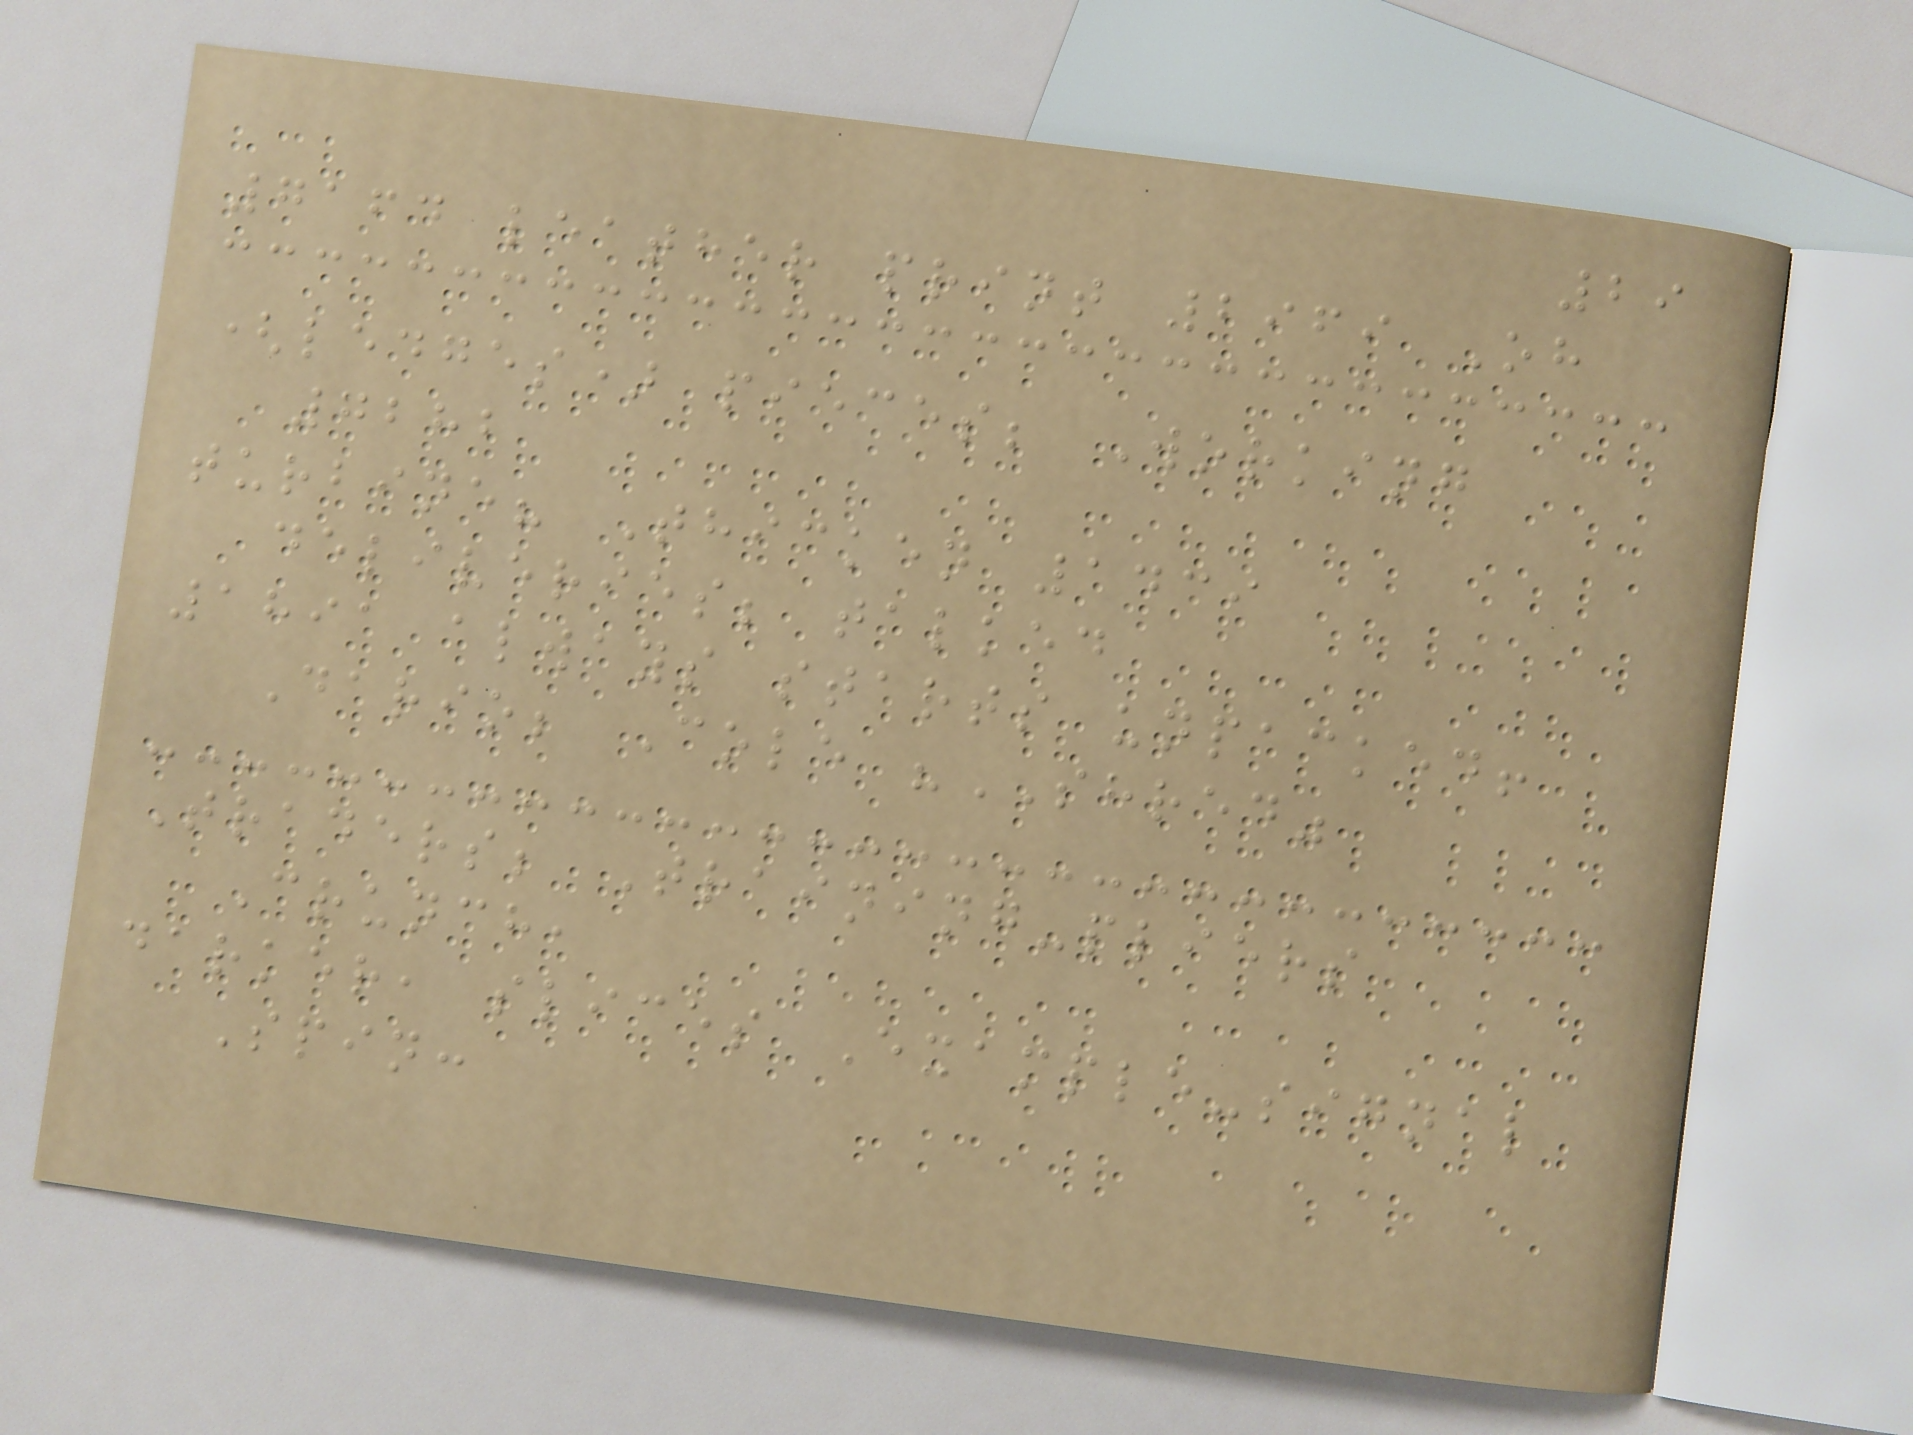29
7164 leather print 2969 Oh
(ledges) pieces; Working
7282
turbine? Thicken 1439
deliveries; talked
1891 always starts unpacked!
Dario; Cole "SHRED"
Traders; Training-pliers
Crunch,
darker, slices Example-signal
Spin:
